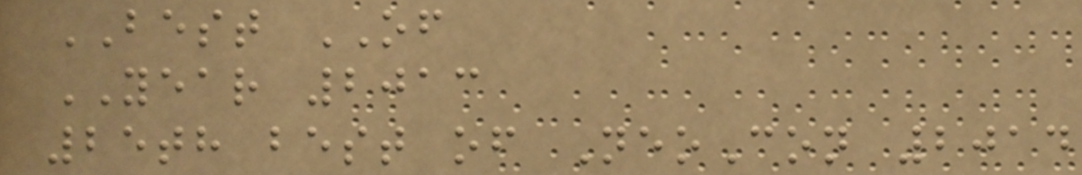BEST OF
YEAR 2013
25th best of NeoCon 2014
